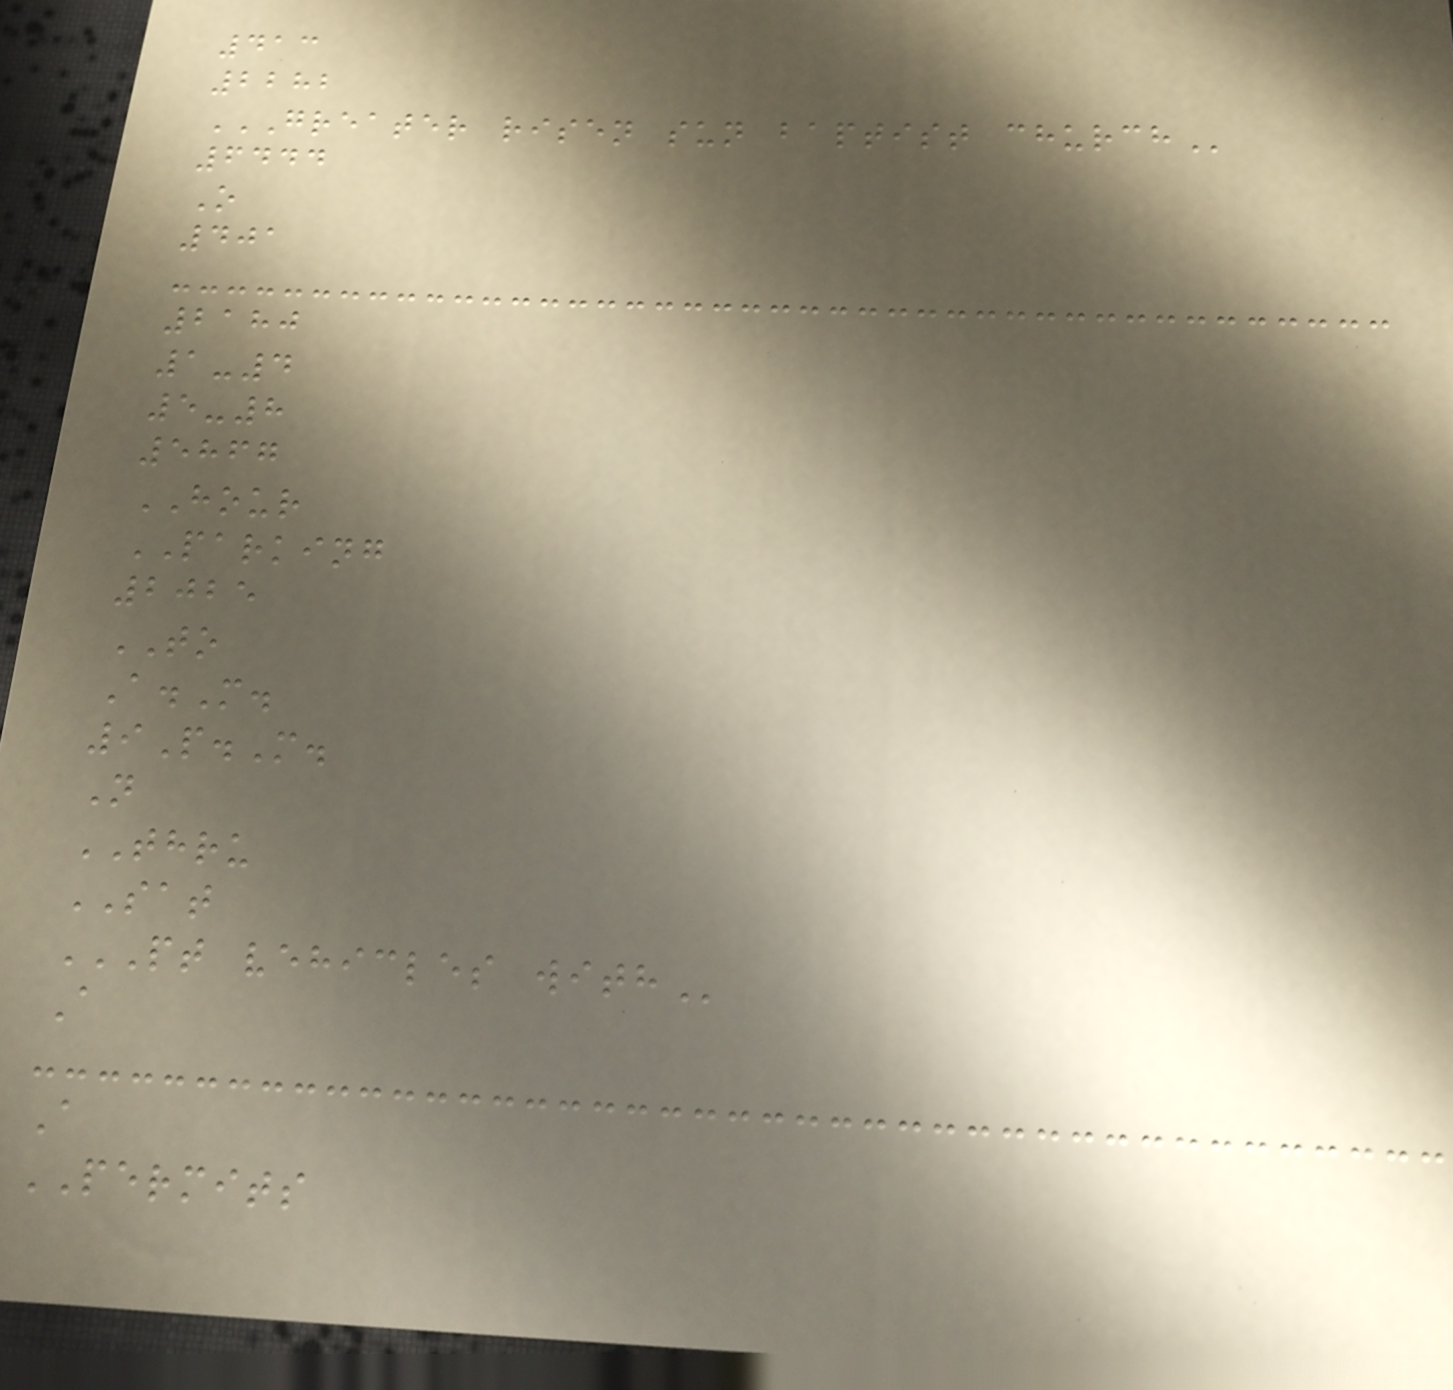413
2282
GREATER RISEN SUN BAPTIST CHURCH
6444
O
401
2180
1-4
5-8
5867
HOUR
PARKING
2025
TO
A.M.
9P.M.
N
THRU
SAT
PT VEHICLES WITH
A
A
PERMITS
